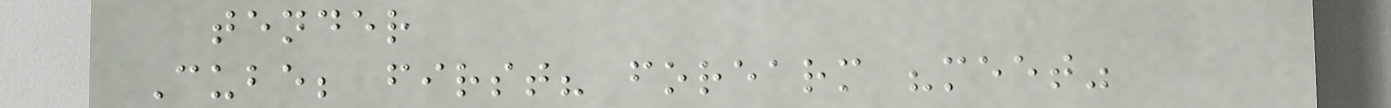tender
Cube; first? forearm "meet"
